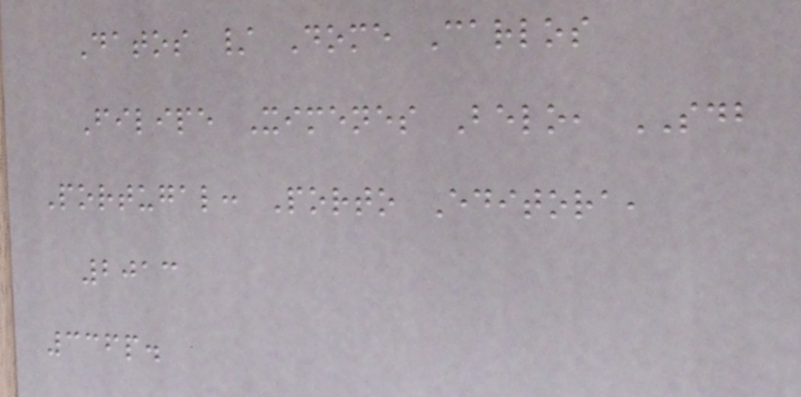Datos / Dome Carlos
Filipe Ximenes Belo, SDB
Portugal: Porto Editora,
2013
336p.
